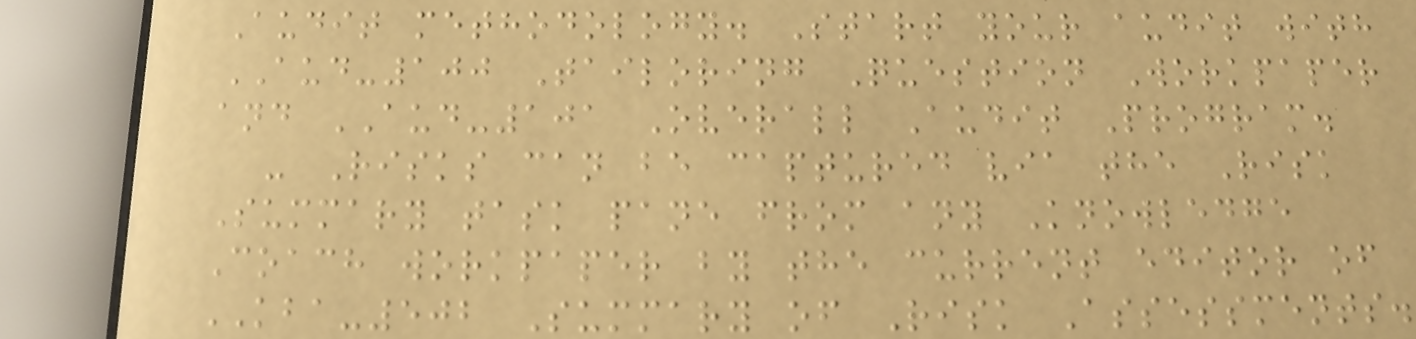Audit methodology. Start your audit with
AUD-100 Tailoring Question Workpaper
and AUD-101 Overall Audit Program.
- Risks can be captured via the Risk
Summary task pane from any Knowledge
Coach workpaper by the current editor of
KBA-502 Summary of Risk Assessments.
